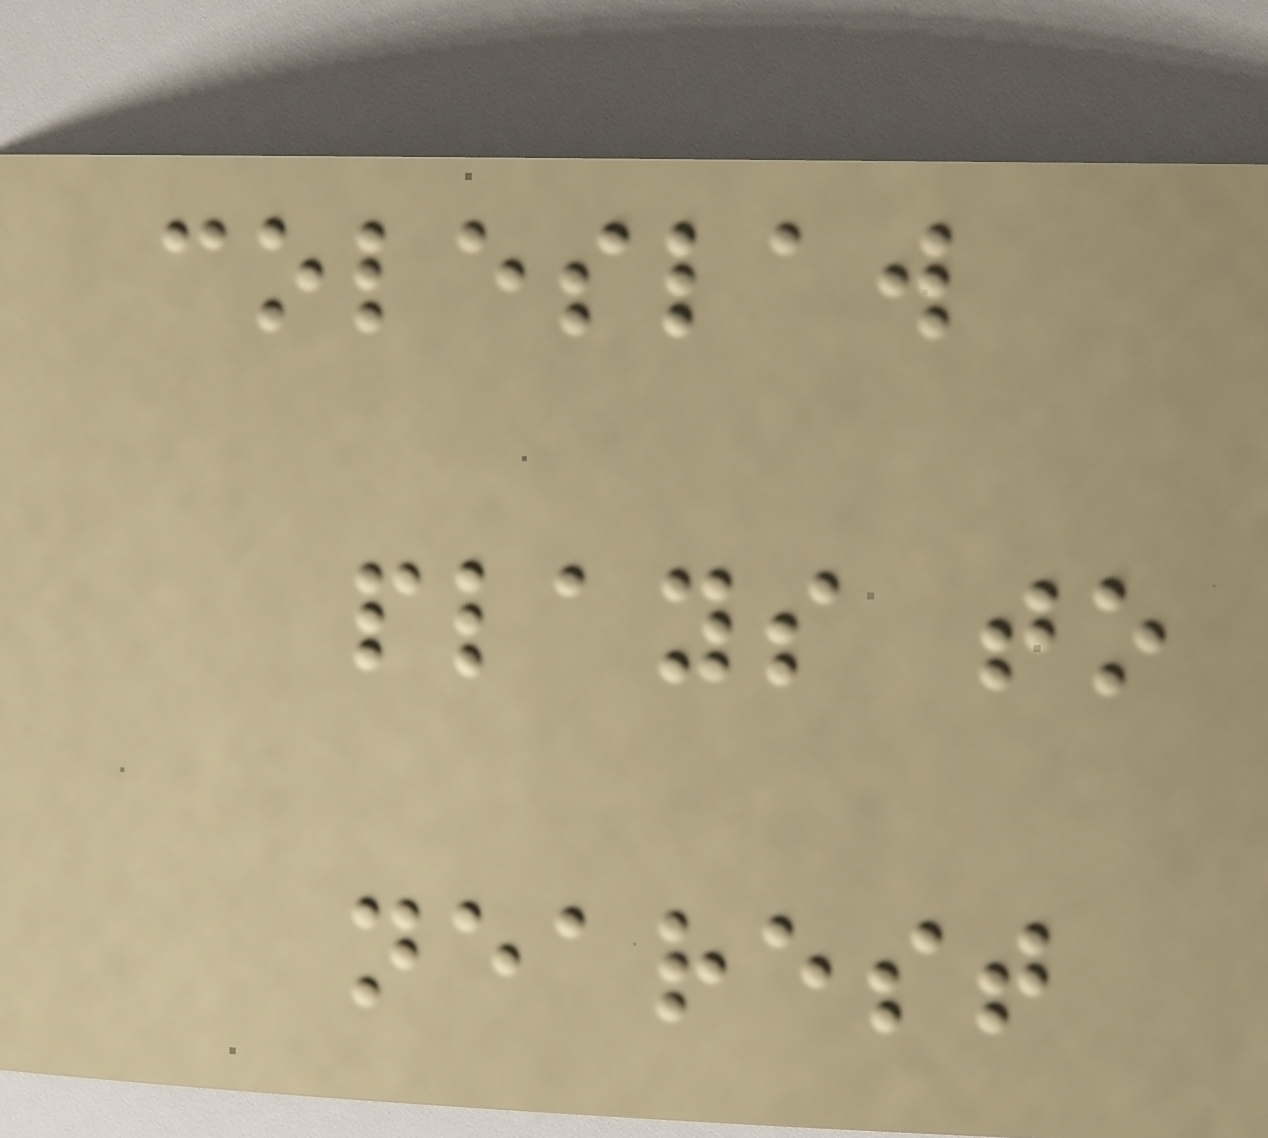coleslaw
plays to
nearest
